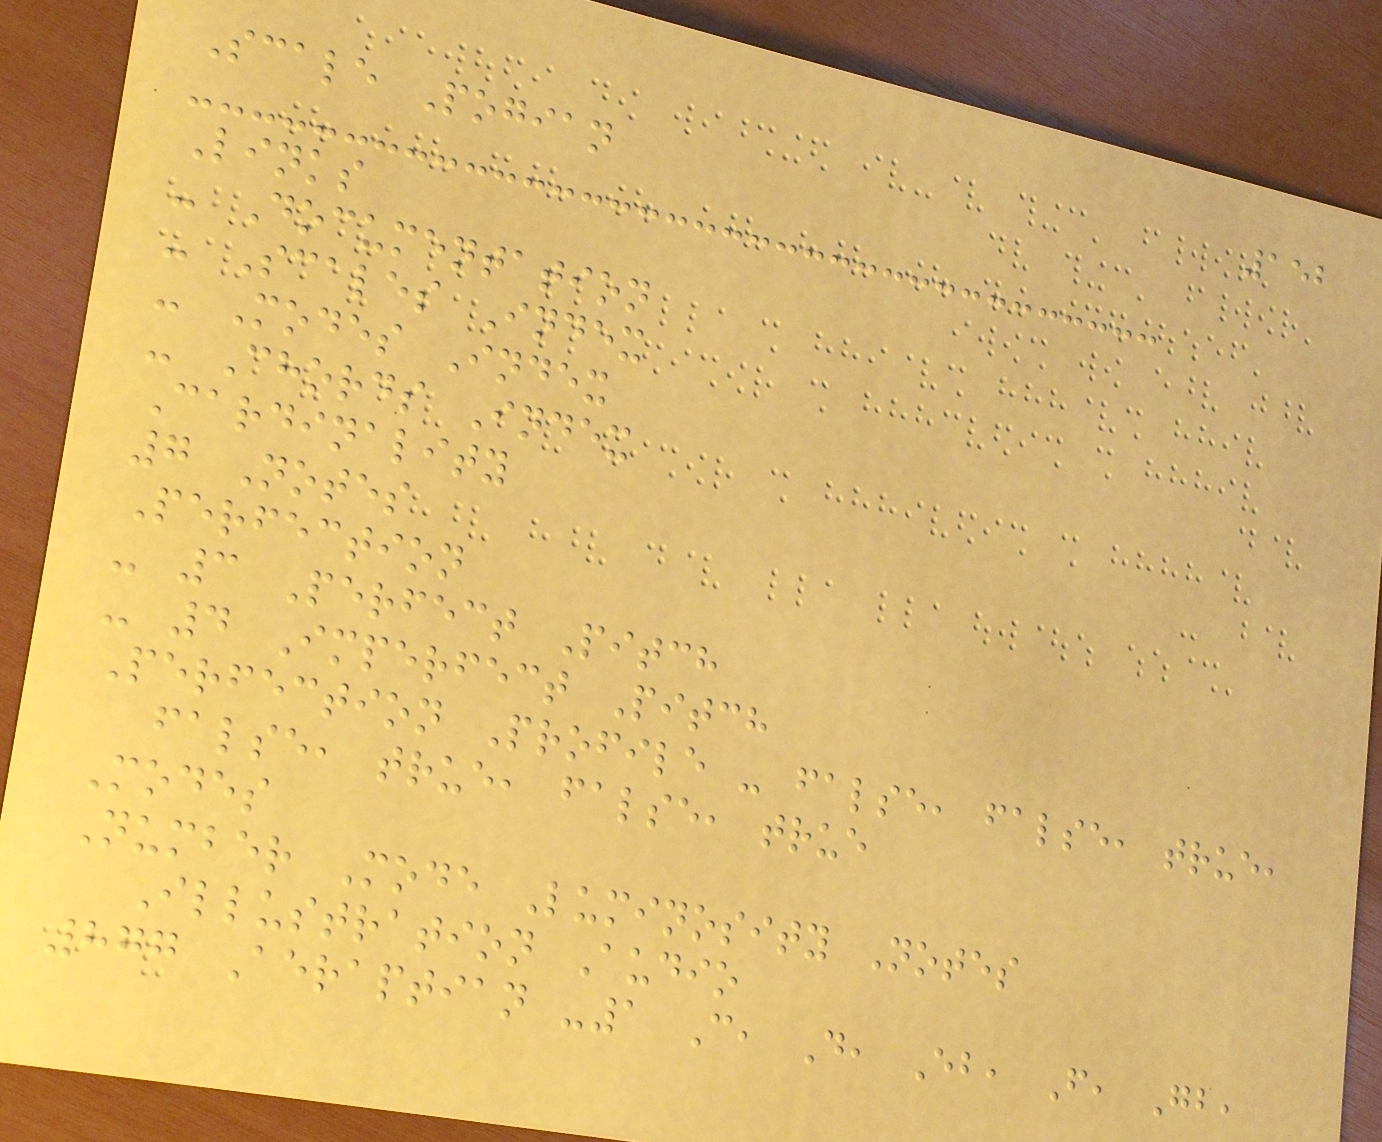152
Scale Pogian
Links
- Documentation
- Scales Index
- Modes Index
- Chords Index
Cardinality
7 Notes
Perfection
- 3 Perfect Pitch
- 4 Imperfect Pitch
Perfection Profile - false, false, true,
false, true, false, true
Modes
Number Mode Luminosity Notes
Illustration Audio
877 Aeraptian -1 C, D, Eb, F, Gb,
